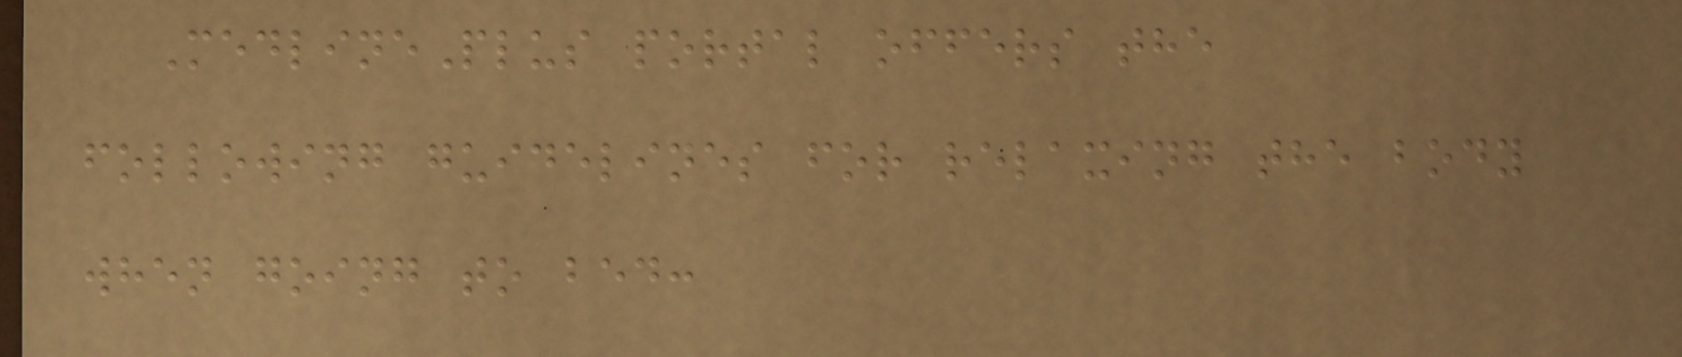MedlinePlus portal offers the
following guidelines for relaxing the body
when going to bed:
